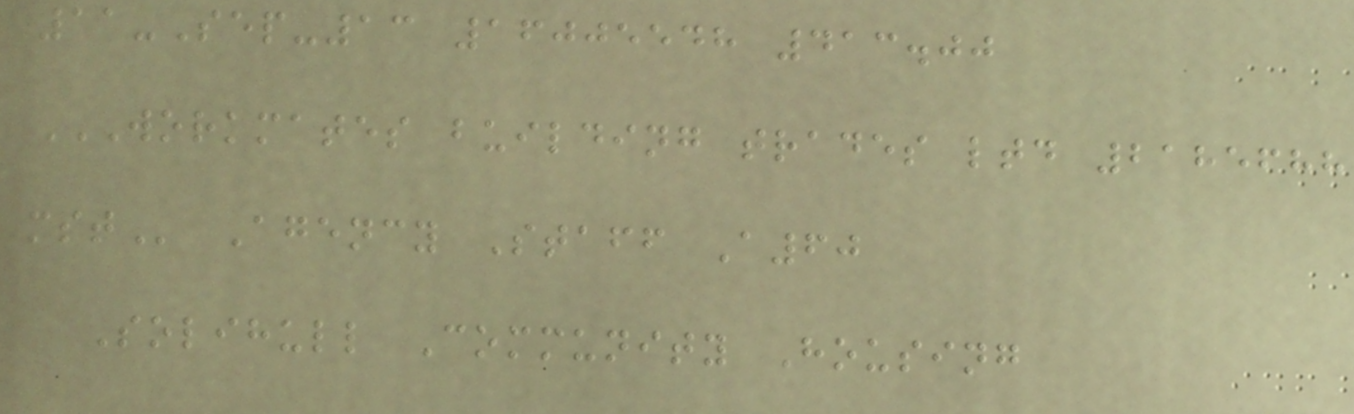11-Sep-13 16005548 413.00
WORKMATES BUILDING TRADES LTD 2185688
MST Agency Staff A60
Solihull Community Housing
